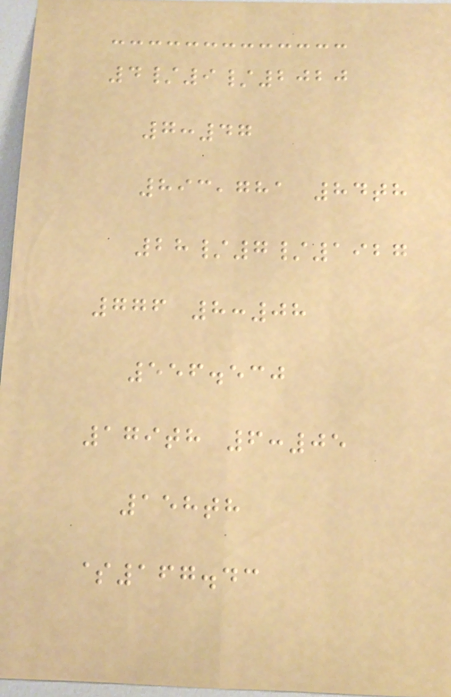4/9/2020
7:47
893,781 84th
28/7/1927
776 8:08
556.530
179th 6:05
158th
$167.43
